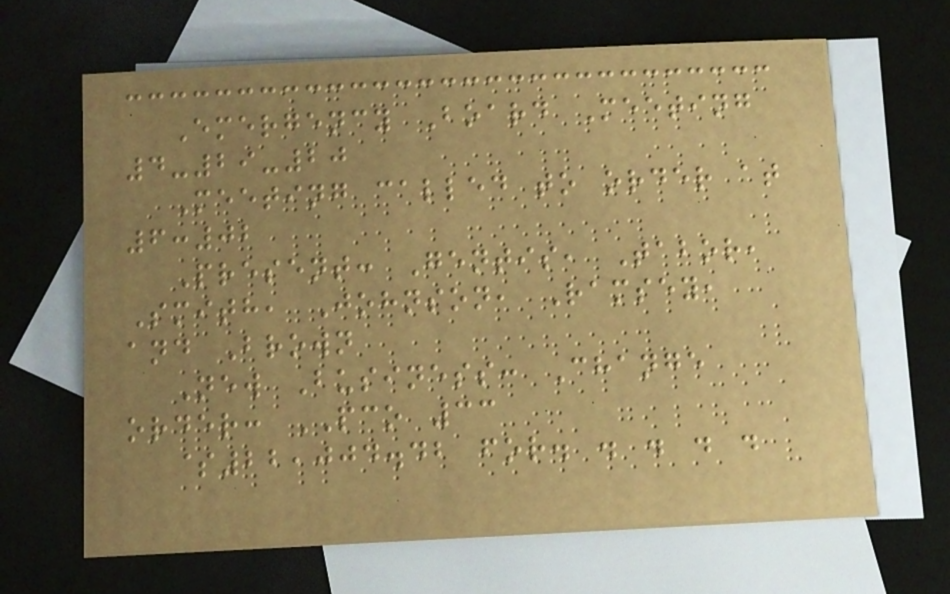Emergency Board Meeting
4-29-20
Meeting called to order at
6:02
Present: Gentis, Tabor,
Smith, Johnson, Ramsey,
and Brown
New Business: Change
order: PCO 33
$22,004.42 for. . . . .
